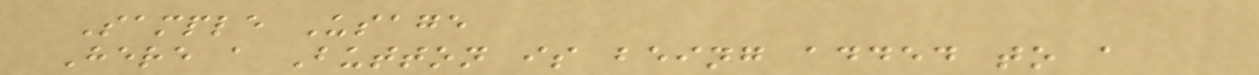Sample Usage
Here a Button is being added to a
